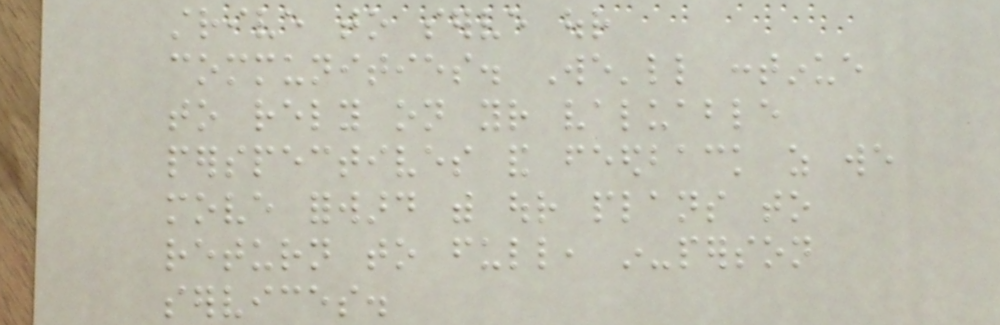strive to serve our
communities. We'll continue
to rely on your valuable
perspectives and feedback as we
move forward with our plans to
return to full, in-person
services.
